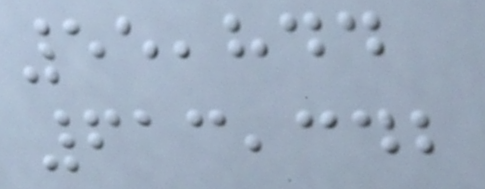55,844
613,342
